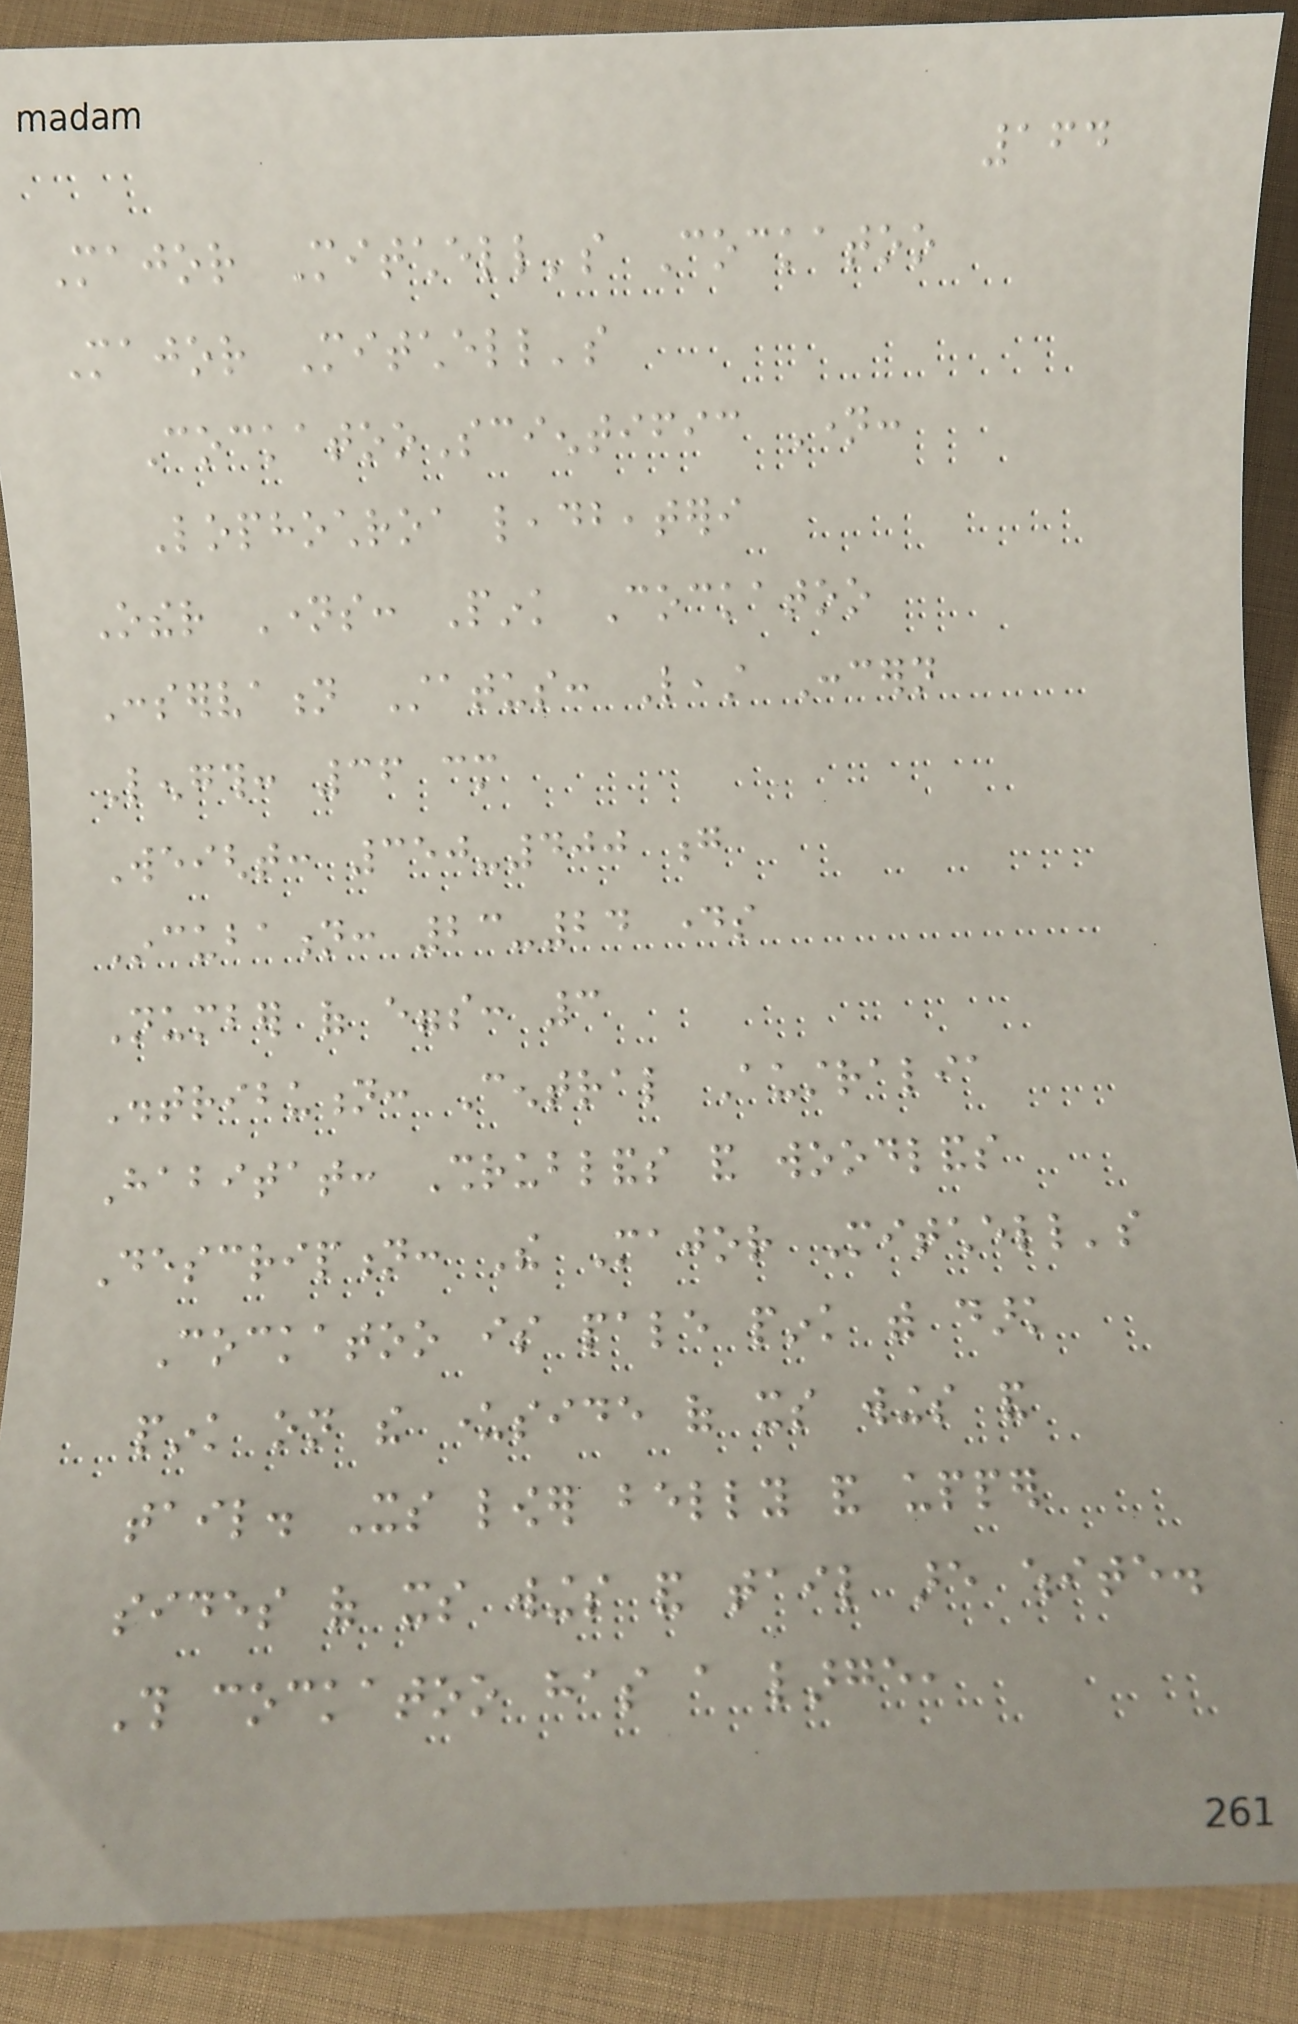164
Major Mitchell's Cockatoo
Major Mitchell's
CockatooScientific Name:
Lophochroa leadbeateri
Other Names: Pink Cockatoo
Conservation Status: Least Concern
Length: 36 cm
Weight: 350-400 g
Incubation: 23-24 days
Number of eggs: 3
Distribution: Central Australia
Habitat: Shrublands and woodlands
Description: The Major Mitchell's
Cockatoo is pale pink with dark
pink on the underside of its wings and
tail. Its lower belly and upper
sides of its wings and tail are white.
This cockatoo has a large,
